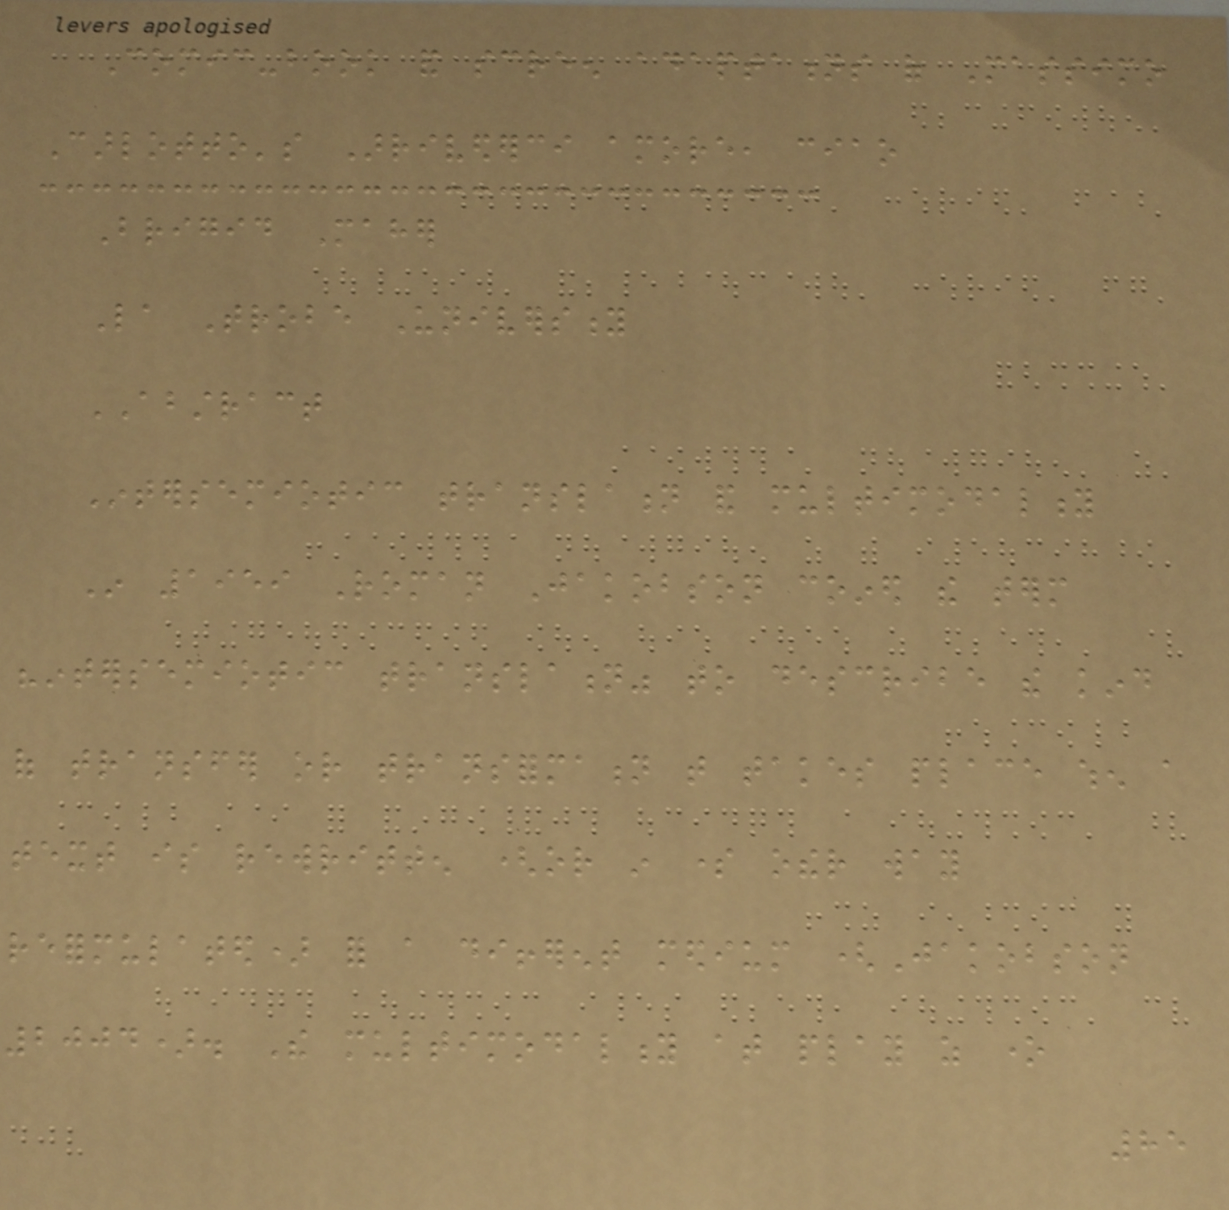Comic-book and screen adaptations of Massimo
Carlotto's Arrivederci amore, ciao
Brigid Maher
La Trobe University
ABSTRACT
Intersemiotic translation and multimodality
In 1959 Roman Jakobson coined the term
"intersemiotic translation" to describe the kind
of transfer or transformation that takes place when a
text is rewritten (or in some other way
reformulated) for a different medium (Jakobson
2004). The multimodality at play as one
85
